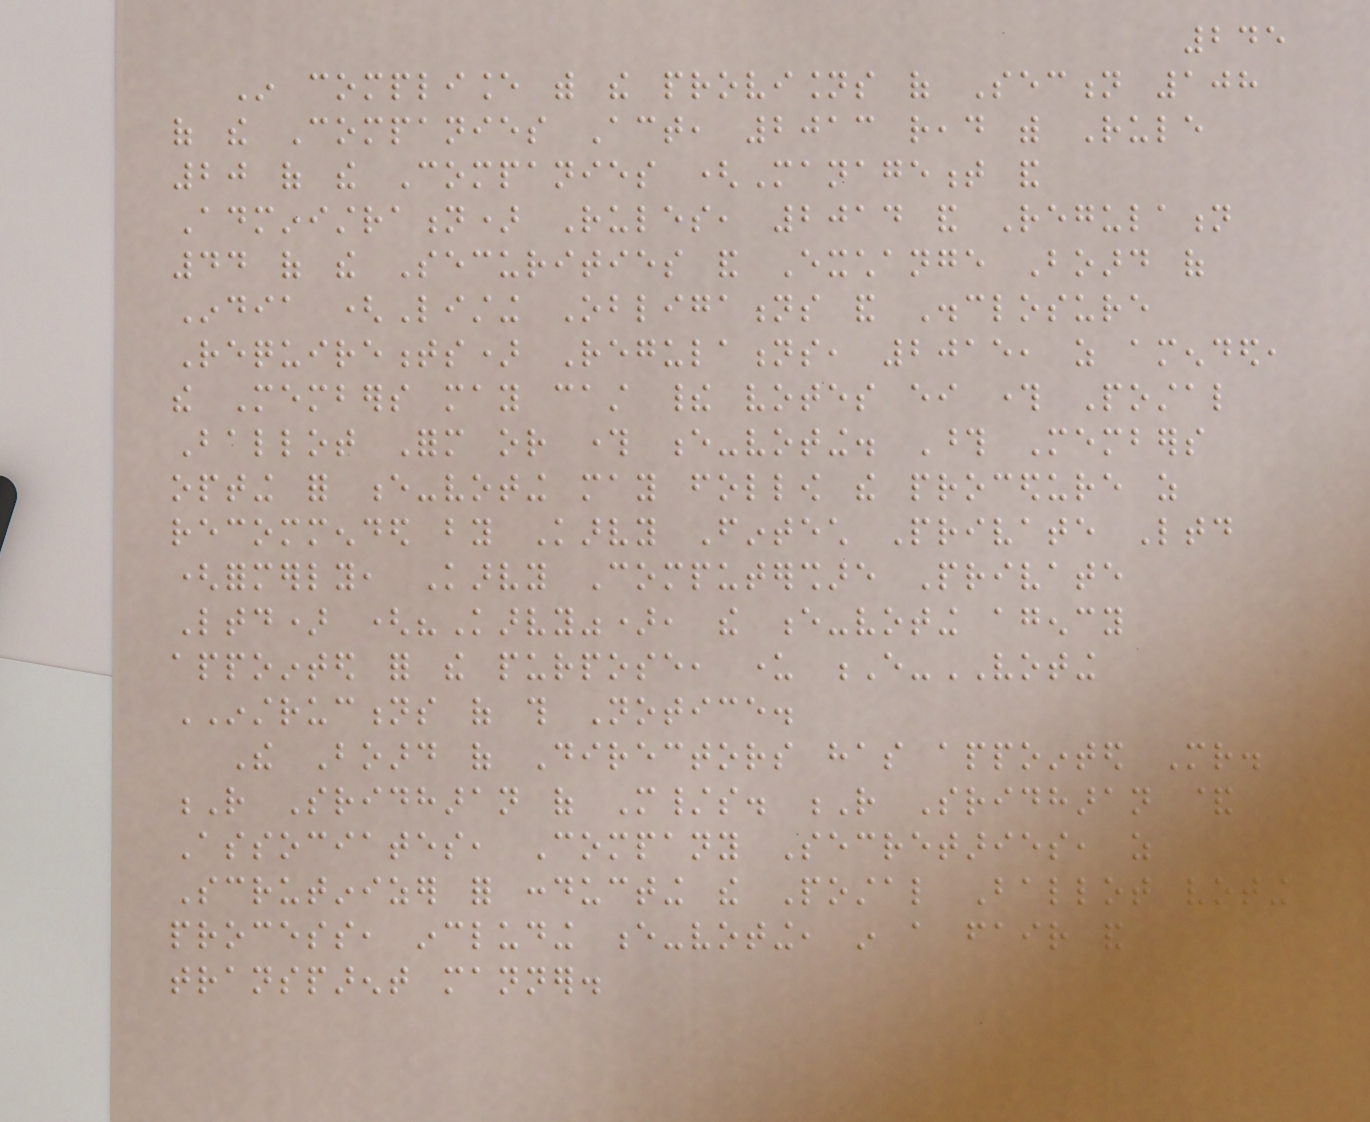245
In compliance with the provisions of Section 108
of the Companies Act, 2013 read with Rule
20 of the Companies (Management and
Administration) Rules, 2014 and Regulation
44 of the Securities and Exchange Board of
India (Listing Obligations and Disclosure
Requirements) Regulations, 2015, as amended,
the Members may cast their votes either through Postal
Ballot Form or through e-voting. Those Members
opting for e-voting may follow the procedure as
recommended by Karvy Fintech Private Ltd
(formerly, Karvy Computershare Private
Ltd) ("Karvy"), the e-voting agency
appointed for the purpose, under E-VOTING
INSTRUCTIONS of this Notice.
The Board of Directors has appointed Mr.
R Sridharan of M/s. R Sridharan &
Associates, Company Secretaries, as
Scrutinizer for conducting the Postal Ballot voting
process, including e-voting, in a fair and
transparent manner.
